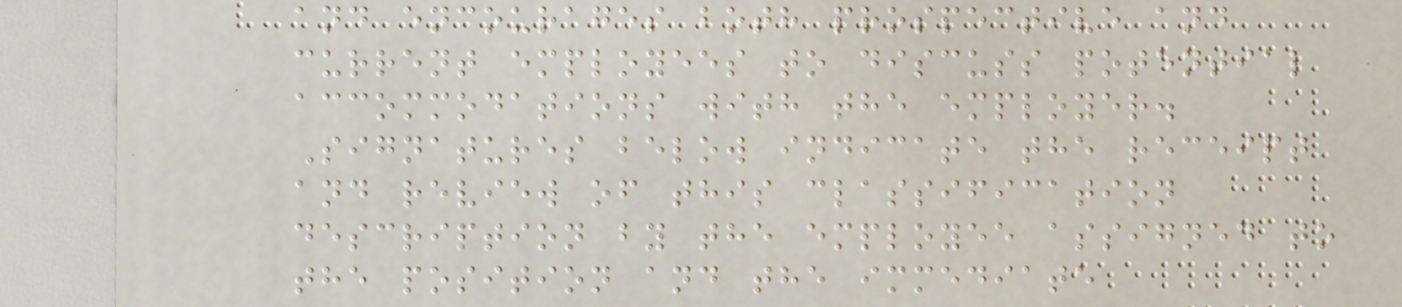and encourages both prospective and
current employees to discuss potential
accommodations with the employer.
Signatures below indicate the receipt
and review of this classification
description by the employee assigned to
the position and the immediate
